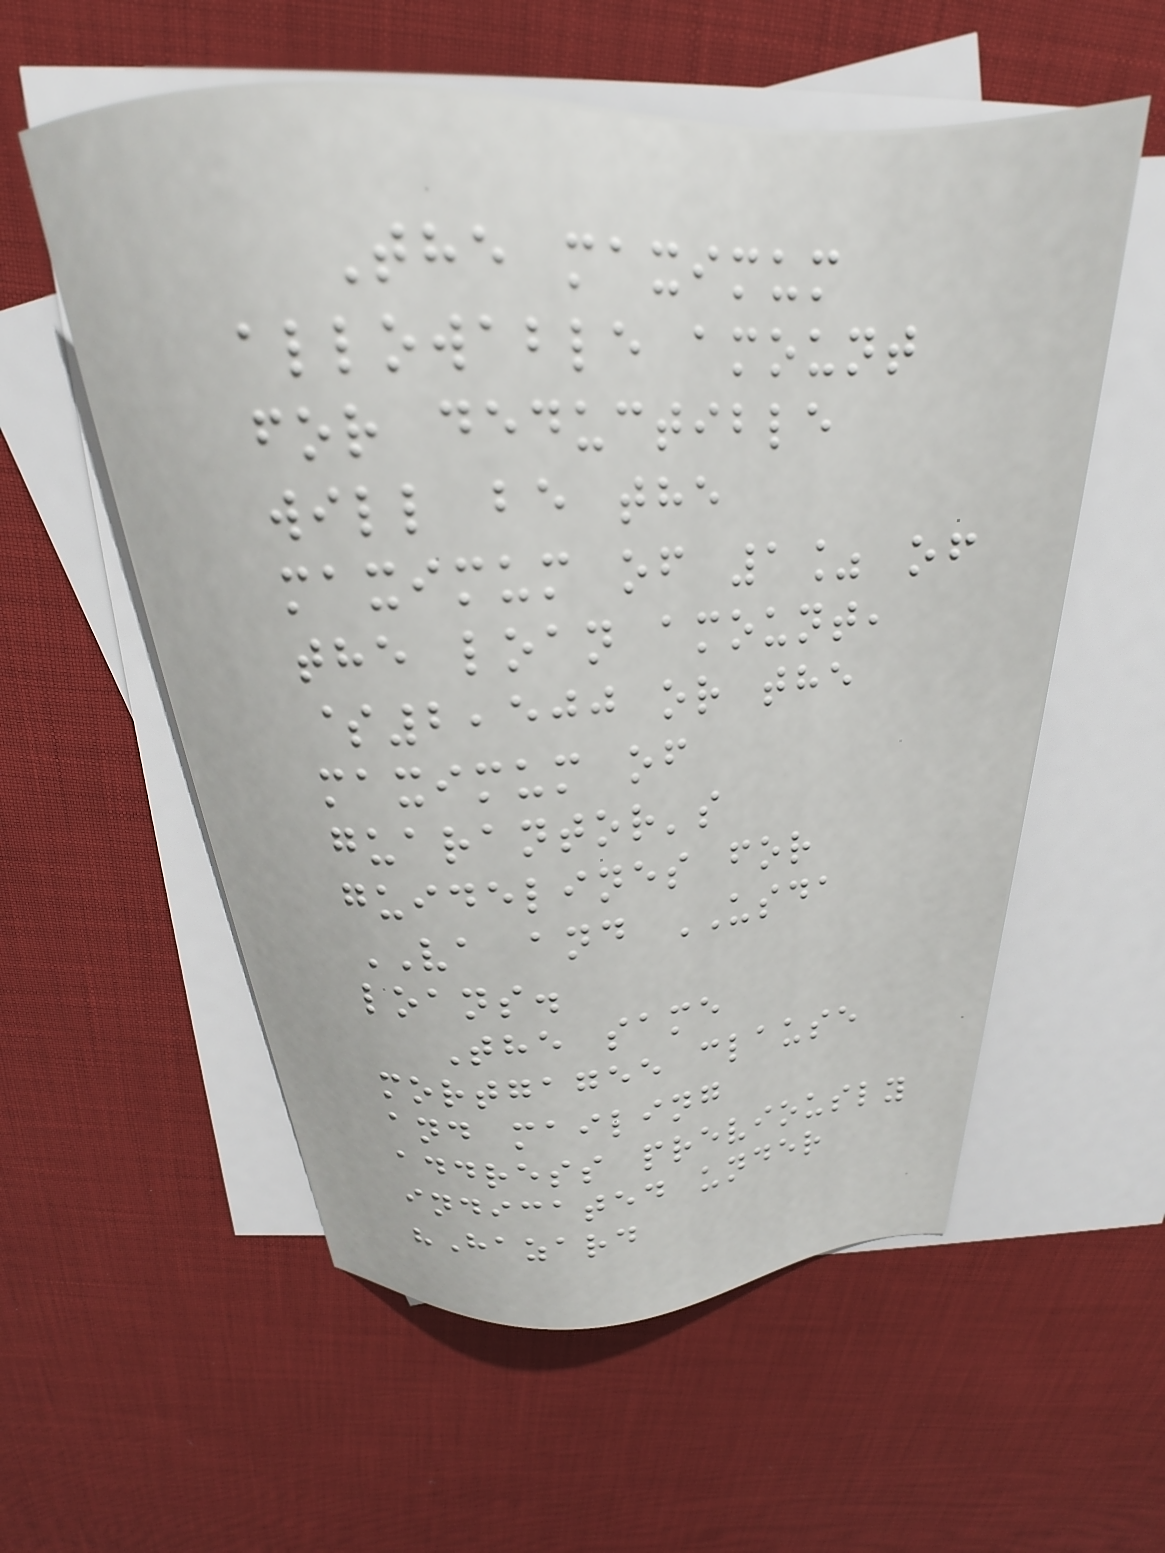The maximum
allowable amount
for deductible
will be the
maximum of 1% of
the loan amount,
$2,500 or the
maximum of
guarantor's
guidelines for
VA and USDA
loans.
The same
mortgagee clause
and mailing
address previously
indicated under
"Hazard
